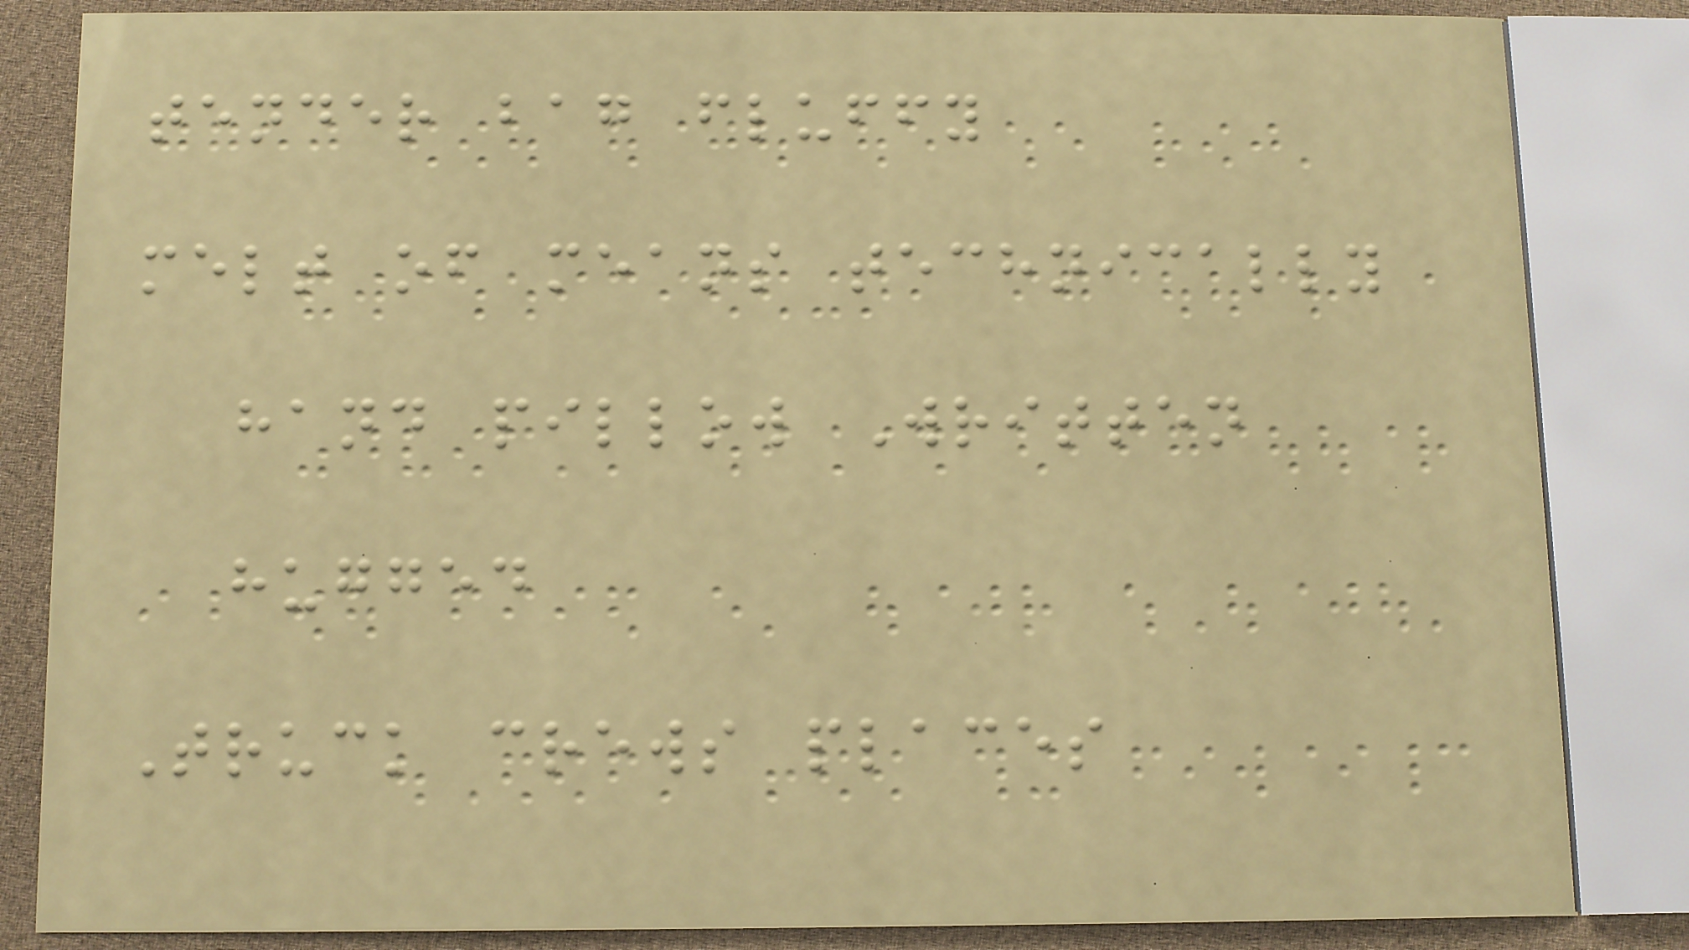tender bag fluffy
melt of means technically
hand pillow Written
hugged
Truck crews places
